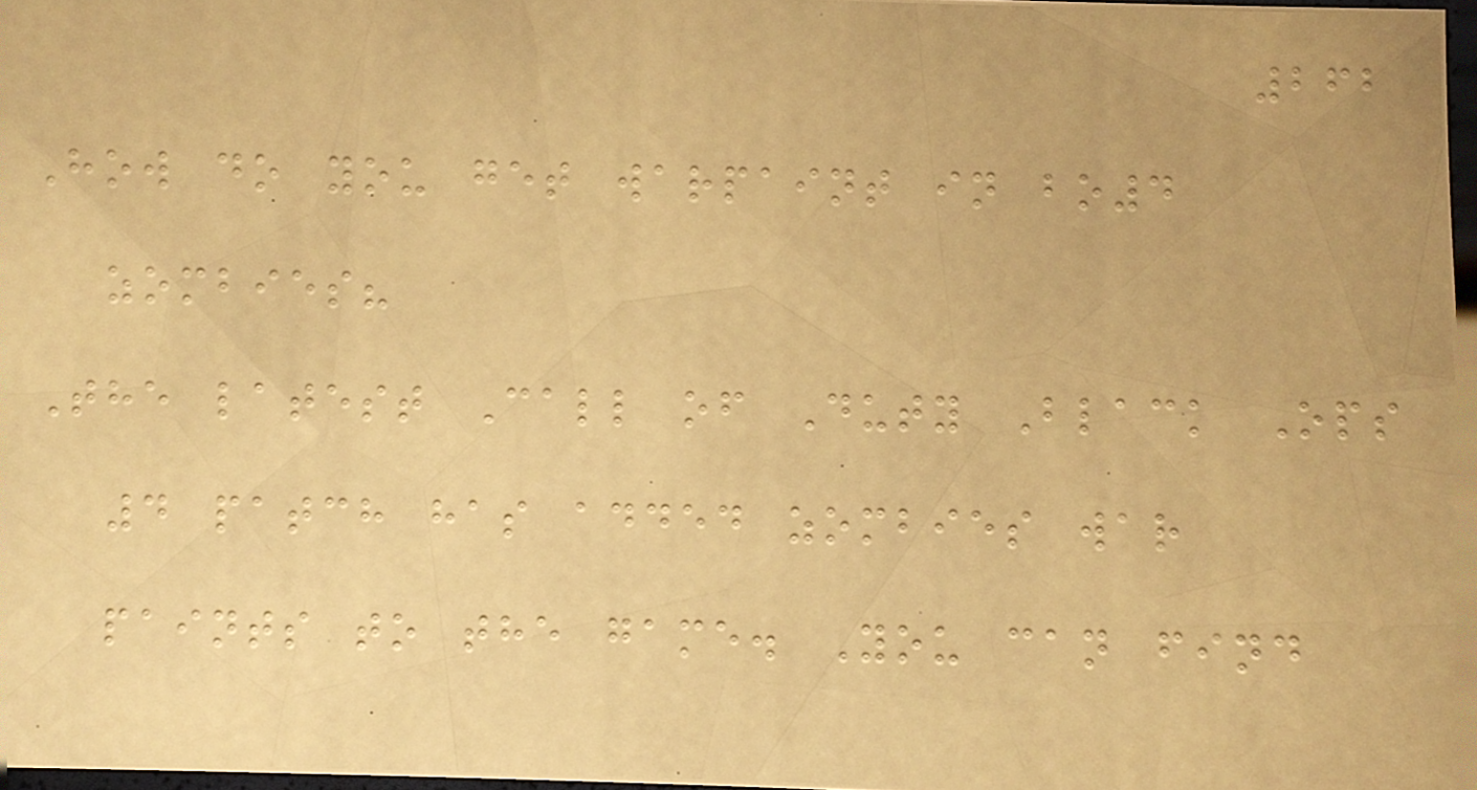262
How do you get warpaint in bo4
zombies?
The latest Call of Duty Black Ops
4 patch has added zombies war
paints to the game. You can find
